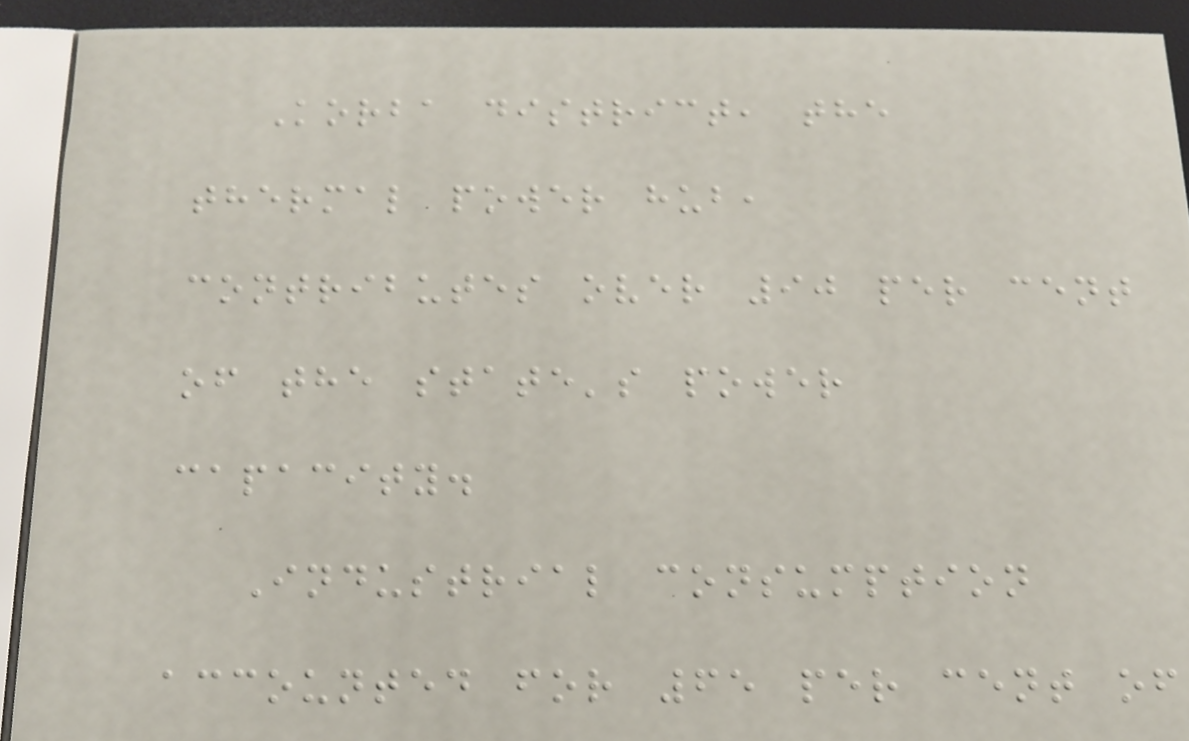Korba district, the
thermal power hub,
contributes over 90 per cent
of the state's power
capacity.
Industrial consumption
accounted for 65 per cent of
